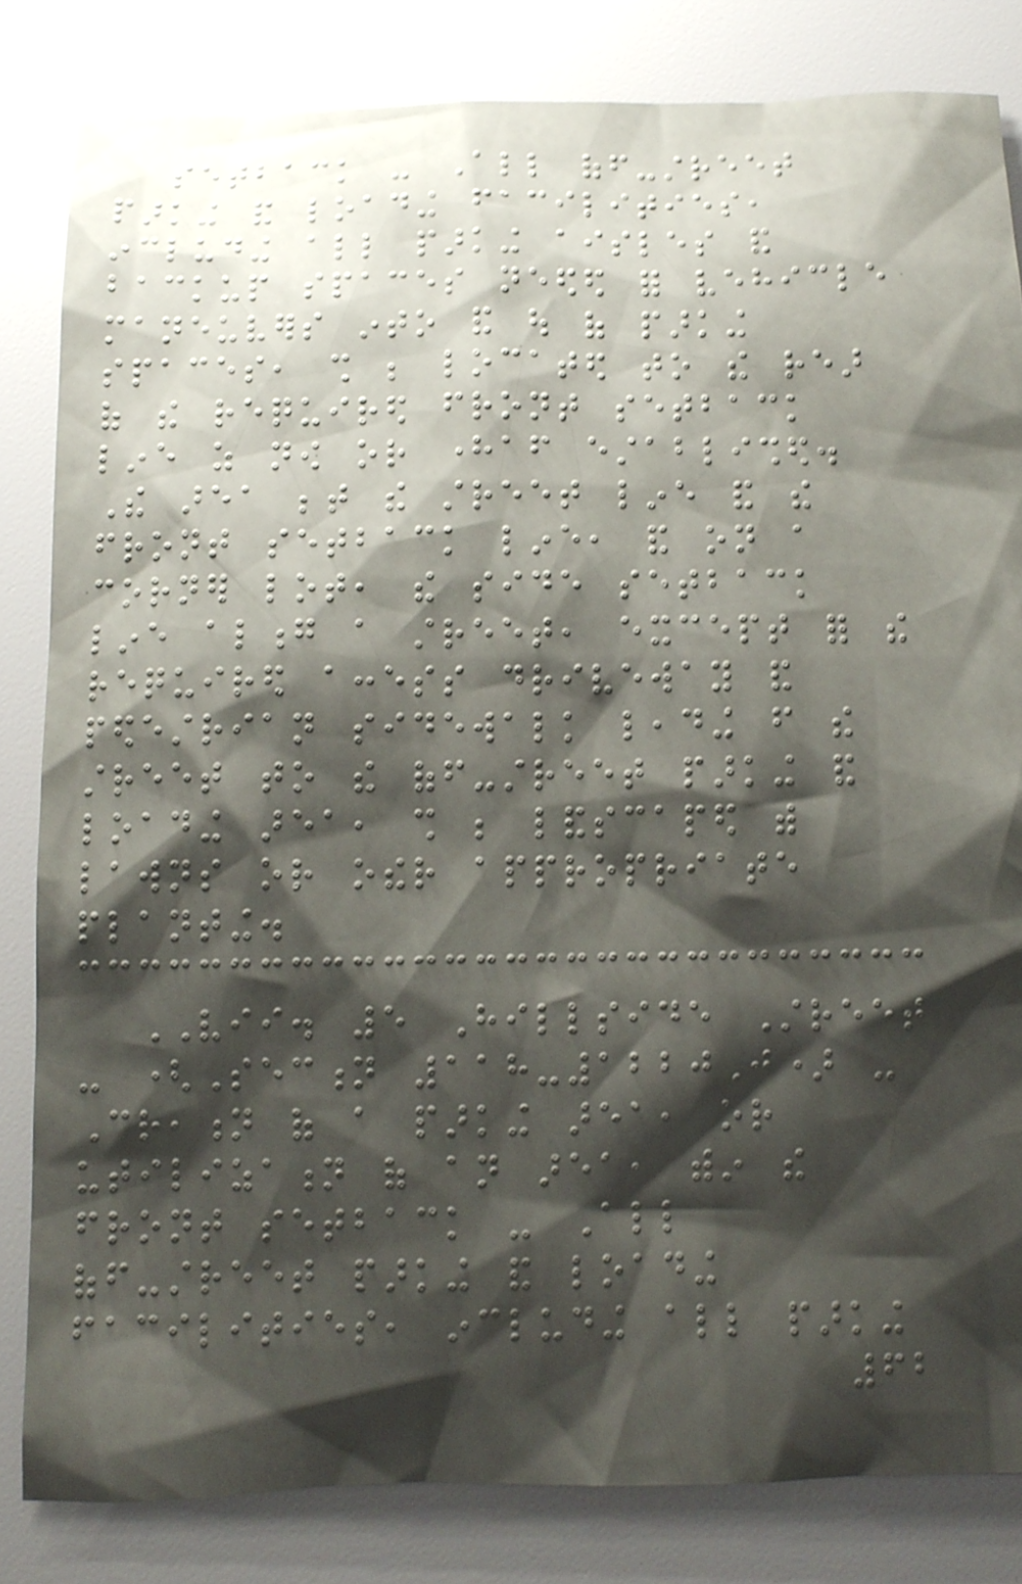setback - All off-street
parking and loading facilities,
including all parking aisles and
backup spaces needed for vehicle
maneuvers into and out of parking
spaces, shall be located to the rear
of the required front setback
line as now or hereafter established.
The area between the street line and the
front setback line, and on a
corner lot, the side setback
line along a street, except for the
required access driveway and
pedestrian sidewalk leading from the
street to the off-street parking and
loading area, shall be landscaped with
lawns or other appropriate
planting.
VII. 5 Hillside Street
- (Section 118-1220J) -
Creation of a parking area, or
utilization of an area, within the
front setback - All
off-street parking and loading
facilities, including all parking
62
